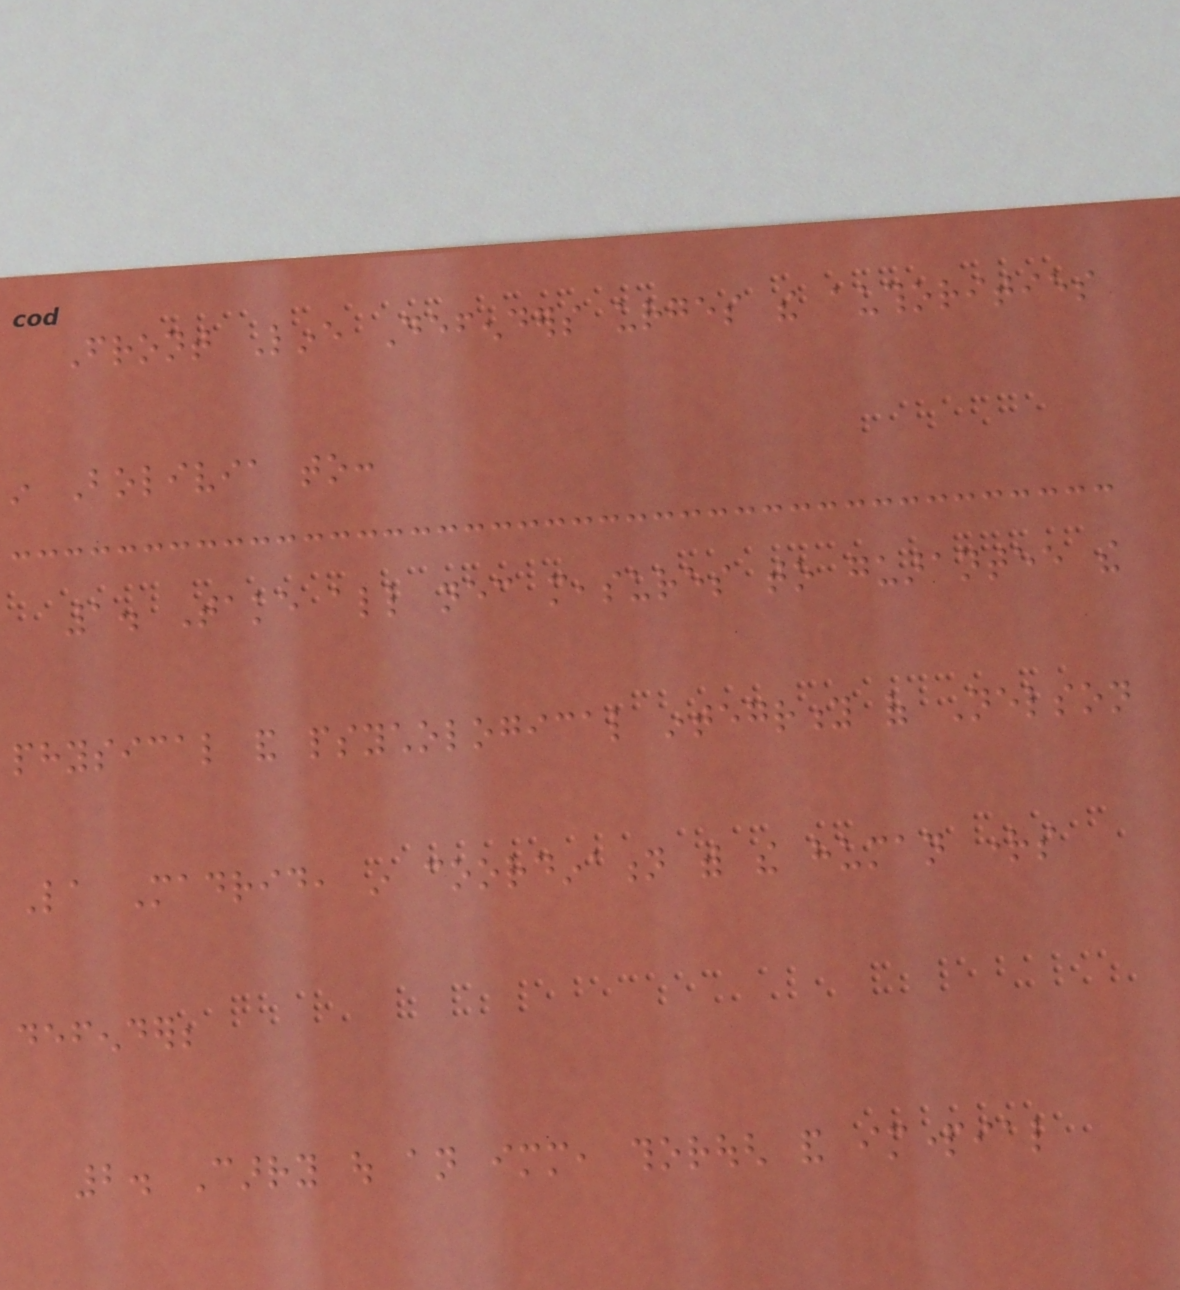Front Line Defenders urges the authorities
in Bolivia to:
1. Take all necessary measures to guarantee the
physical and psychological integrity of Nelson
La Madrid, in coordination with the human rights
defender;
2. Carry out an immediate, thorough and impartial
